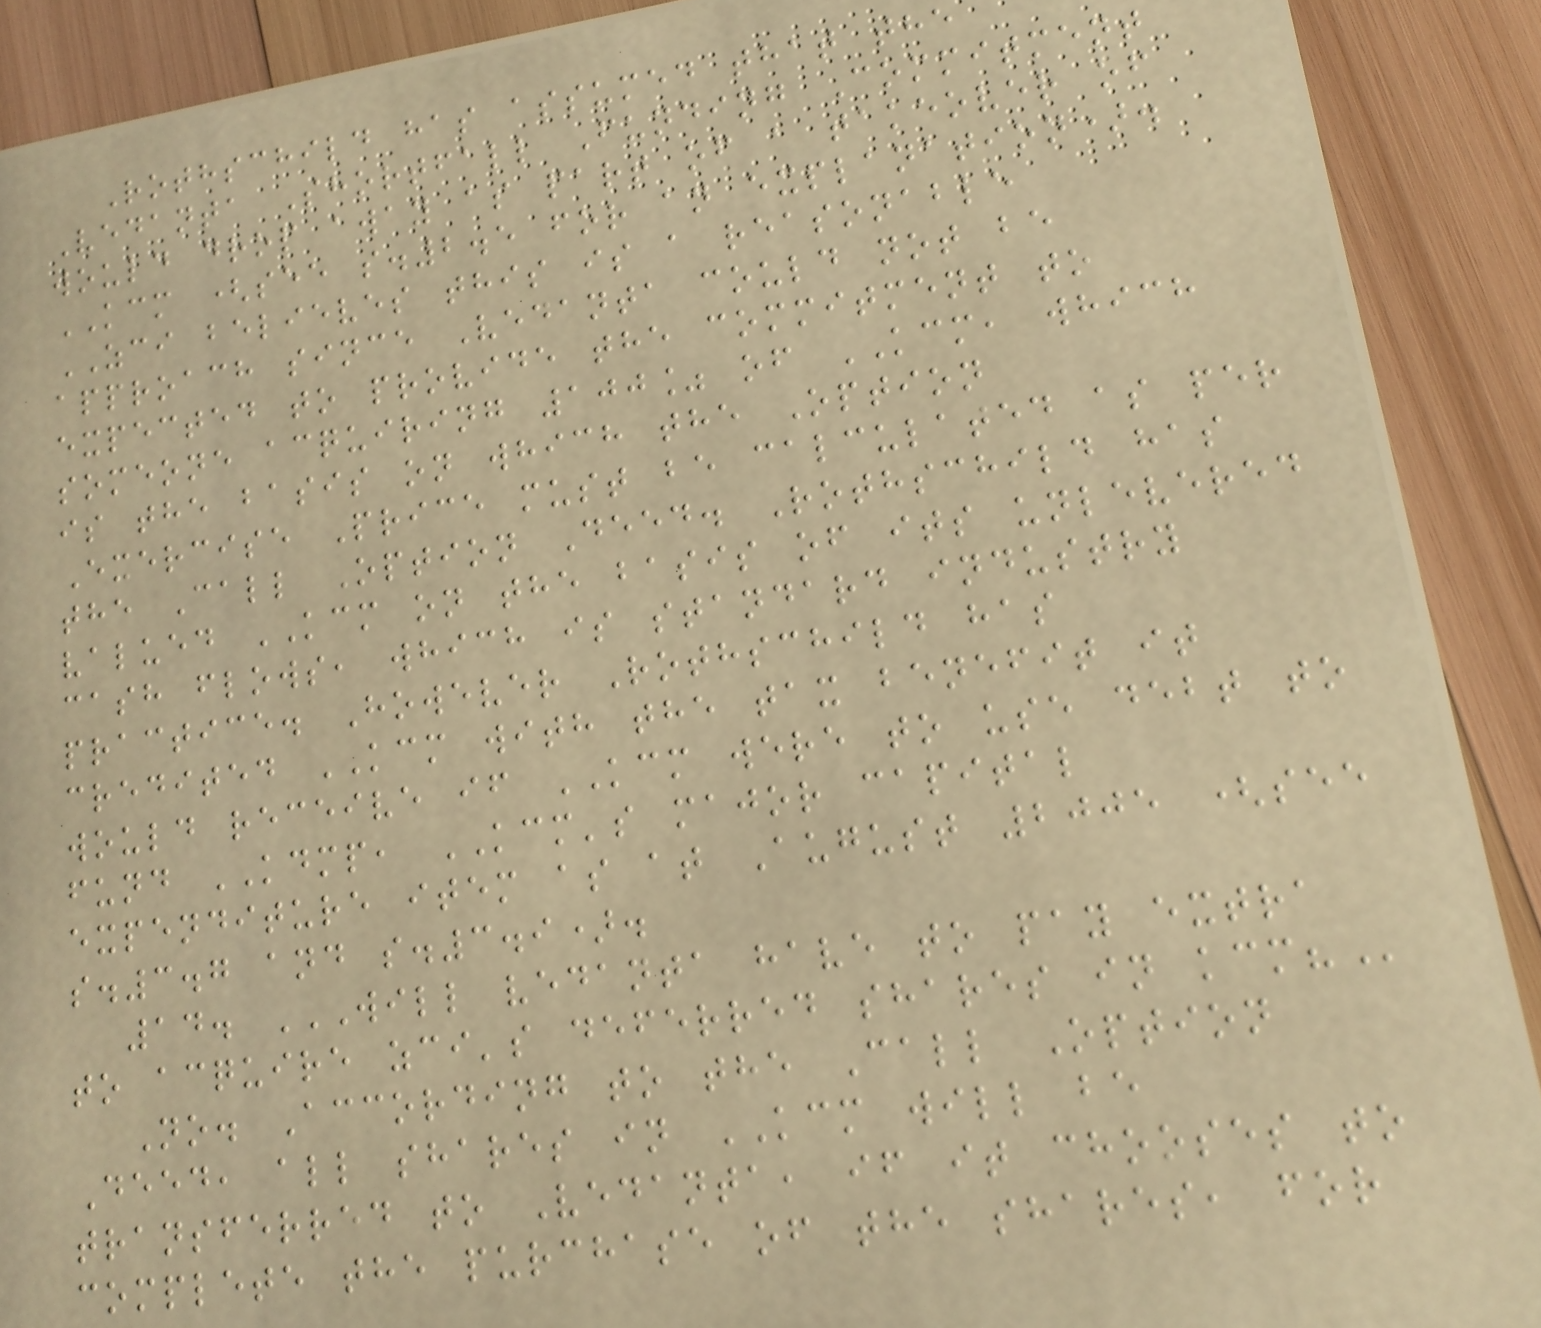Rothschild has assumed that the
Vedanta Shortfall Funding Commitment
would drop away as part of a takeover of
KCM (see s.2.5 for an explanation).
ZCI believes this is a reasonable
approach since Vedanta could not be
expected to provide the commitment to
someone acquiring 100% of KCM, which
is the basis on which the Option
Exercise Price must be calculated as per
the Call Option Deed. Rothschild has
valued KCM on the basis of its unlevered
cash flows, which is standard industry
practice. However Rothschild has
credited KCM with the tax benefit it
would receive if KCM were to use debt to
fund KDMP, KCM's major capital
expenditure item as at August 2005 (see
s.3.7 and s.3.9).
14. WILL VEDANTA HAVE TO PAY EXTRA
TO ACQUIRE ZCI'S DEFERRED SHARES IN KCM?
No. According to the Call Option
Deed, all shares in KCM will be
transferred to Vedanta, if it chooses to
complete the purchase of the shares, for
